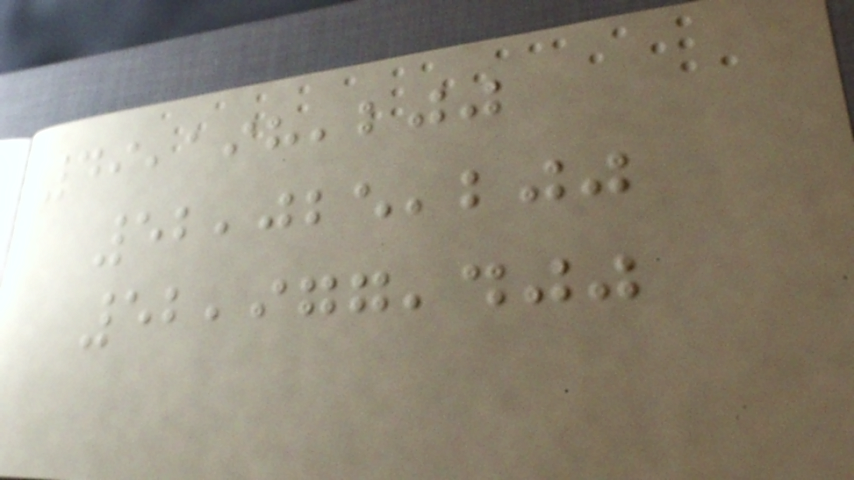49,198,200
52,025,200
52,977,400
